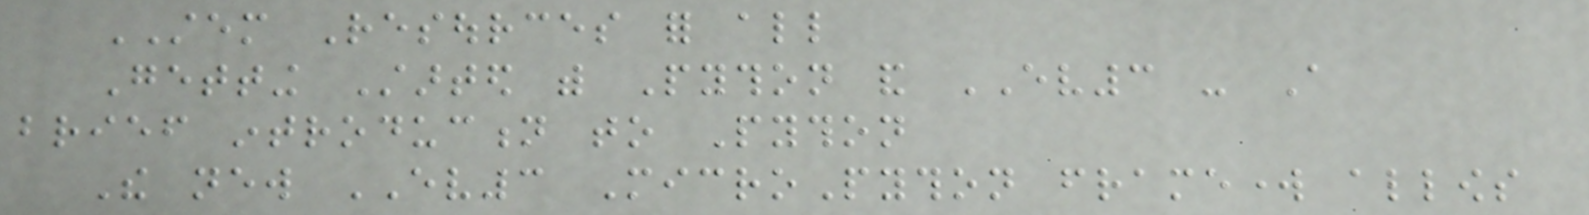STEM Resources for all
Getting Started with Python and EV3 - A
brief introduction to Python
The new EV3 MicroPython framework allows
